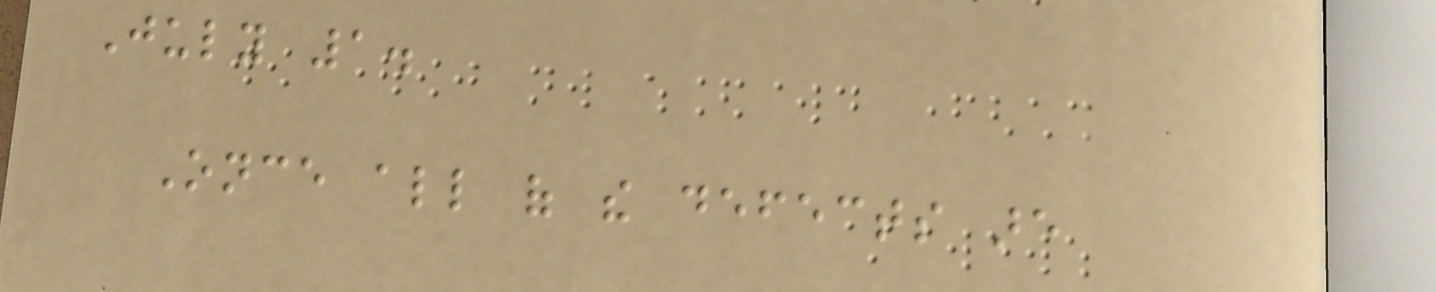July 1.
Once all of the defects are
